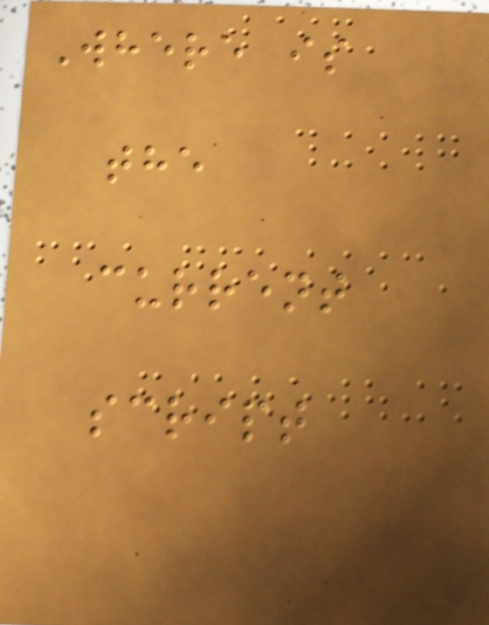Where is
the
current
script
